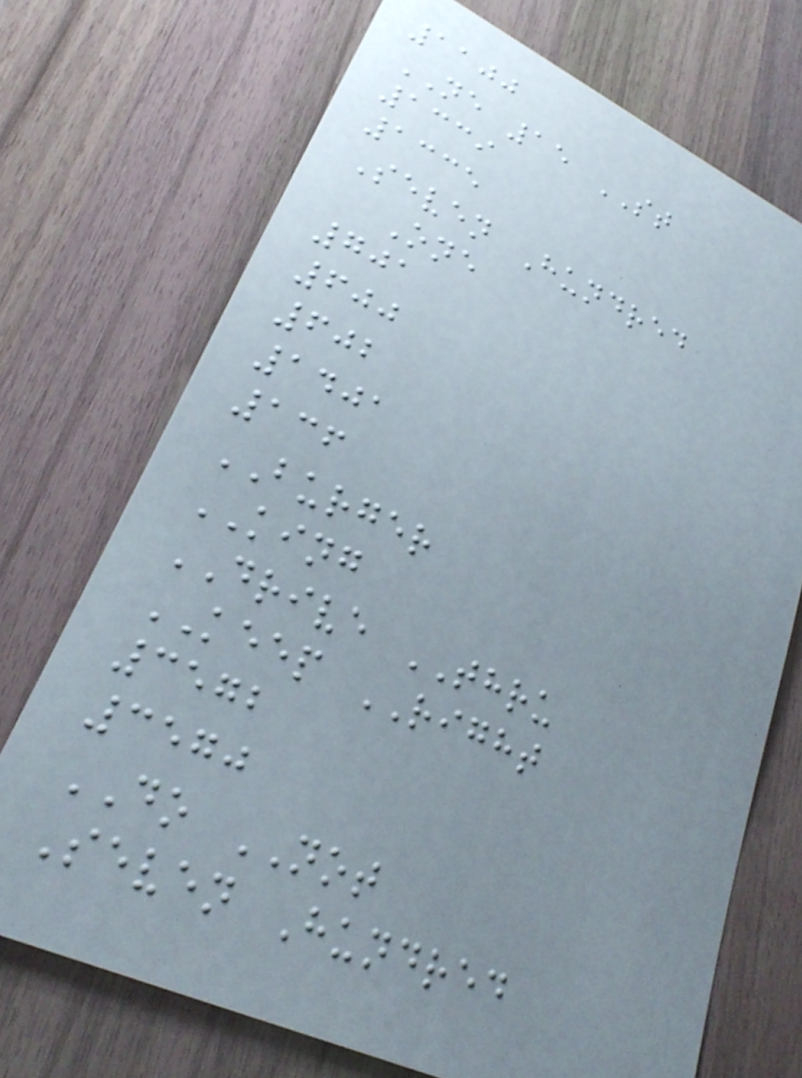1100
NE 15 ST
1339
1335
Seven Hundred
One
701
600
602
1401
136
BURGER
KING
DRIVE THRU
KEEP RIGHT
3572
3570
DO NOT
Seven Hundred
